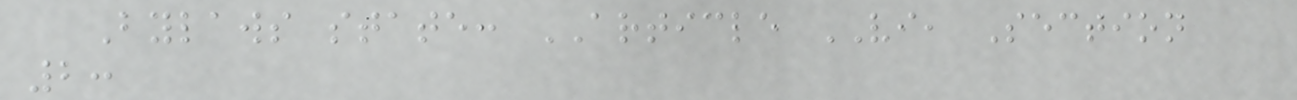Bylaws state: ARTICLE VI, Section
2:
